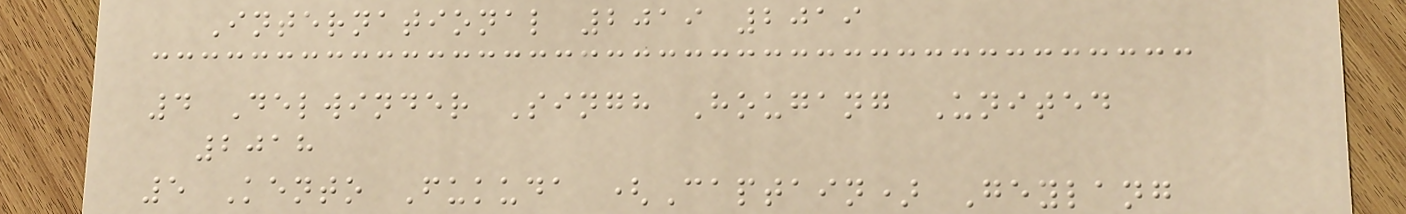International 2019 2019
4 Delwinder Singh Hougang United
2018
5 Kento Fukuda (Captain) Geylang
